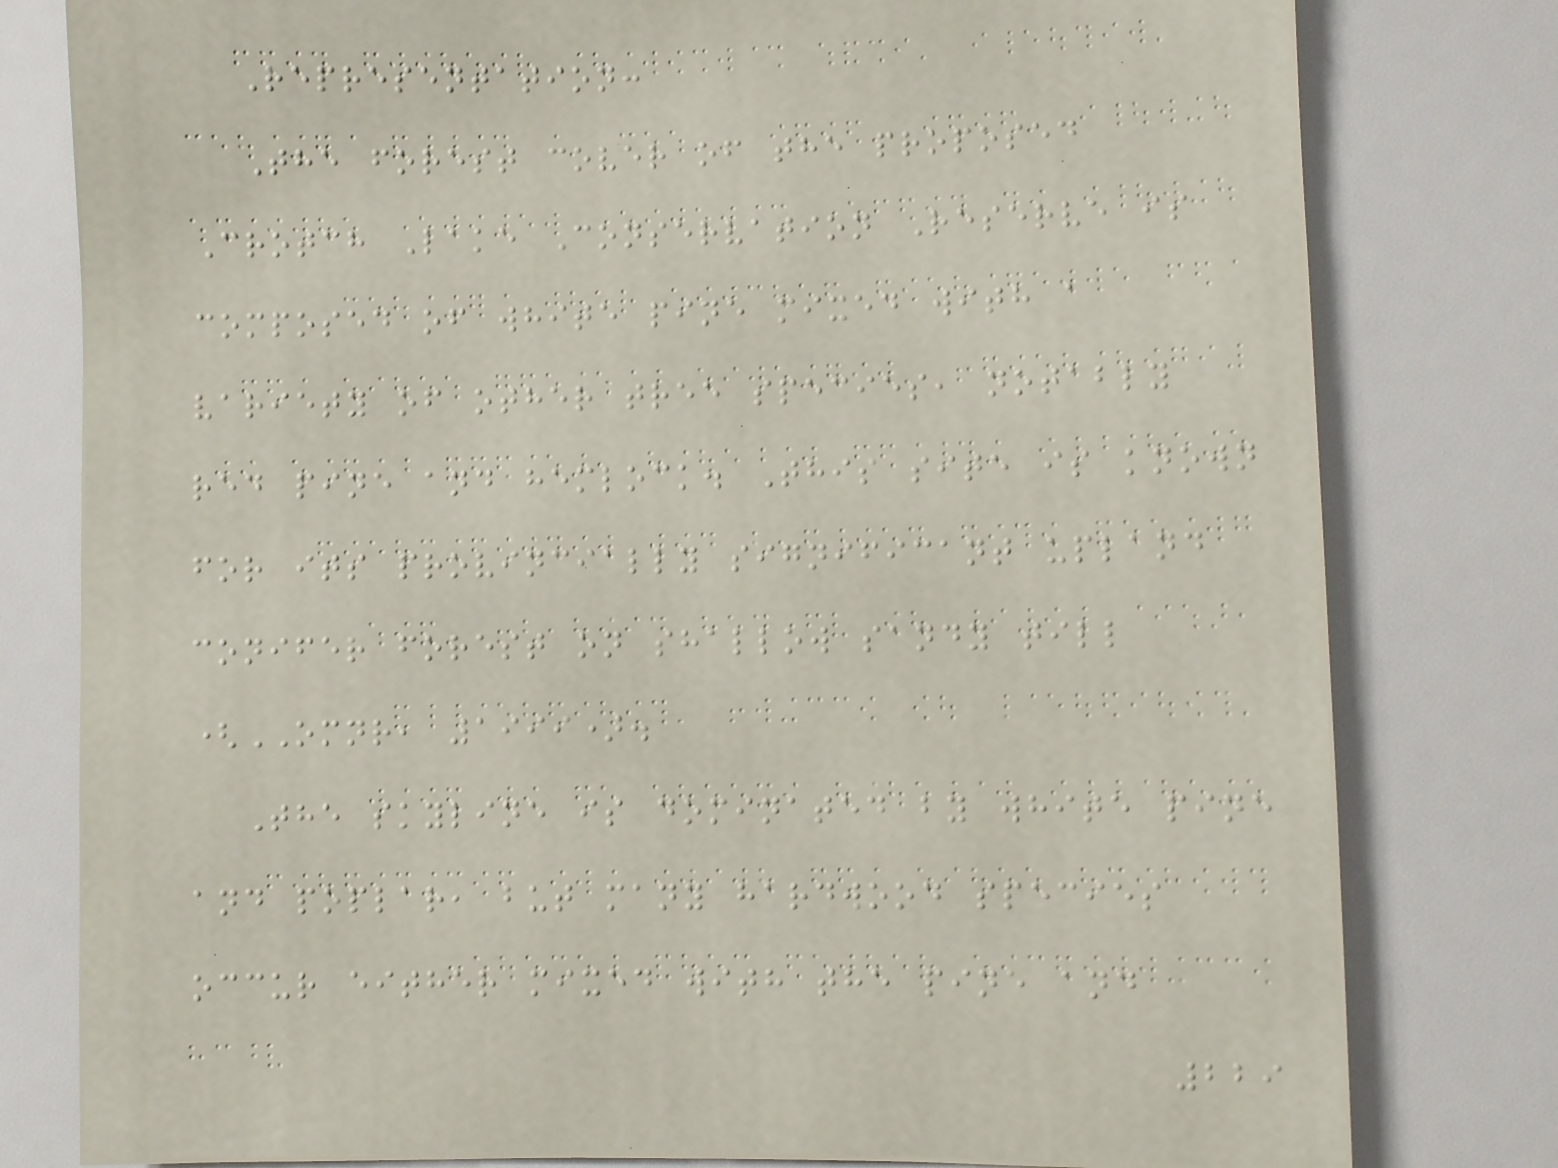Representation:
The forest cover of the proposed
Crotch Lake Conservation Reserve is
composed of white pine mixed with a
variety of other tree species, notably
red pine and hemlock. This site is known
for its provincially significant upland
conifer forest on shallow sandy till
(OMNR, 1999).
The skyline is dominated by white pine
and poplar, but many hardwood species
occur either mixed with the pine and
229
